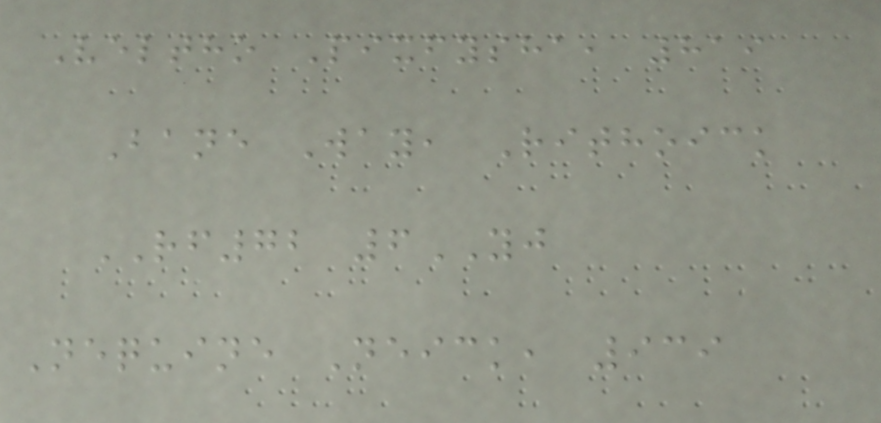Veltho Pixfysha, 819
Bane Way, Rithoick
RF72 6YJ
Nequine Neick, 939
